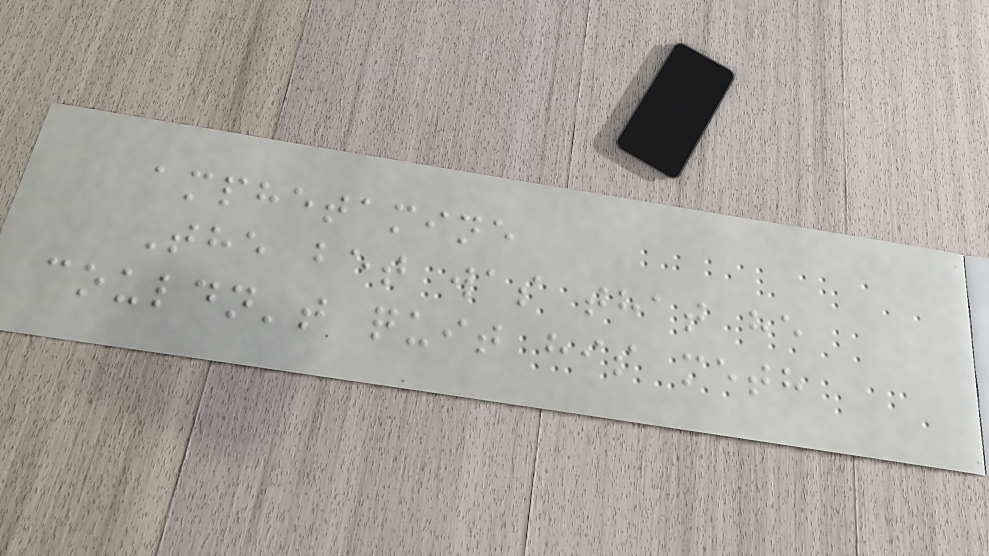amphetamine
The bet was that he
couldn't quit his meth
